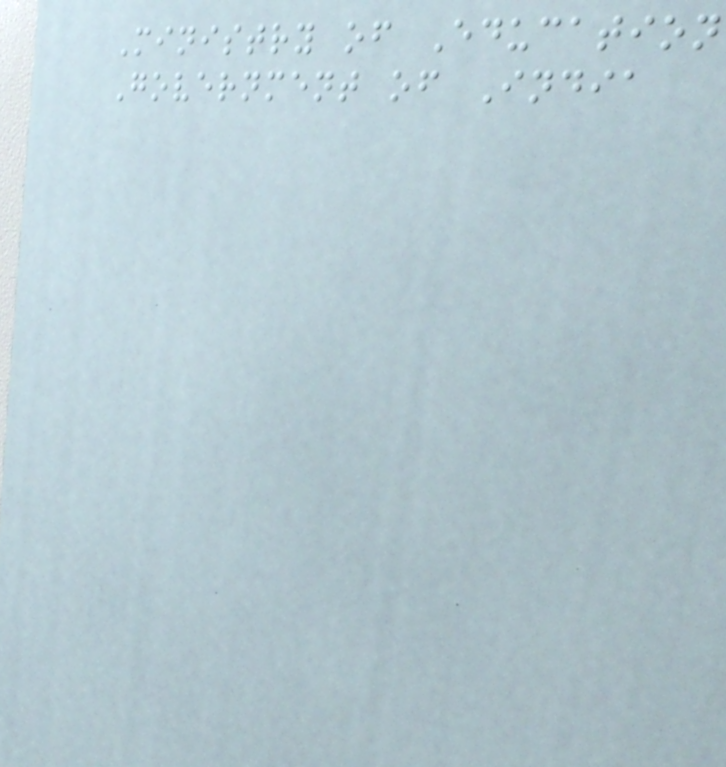Ministry of Education
Government of India
